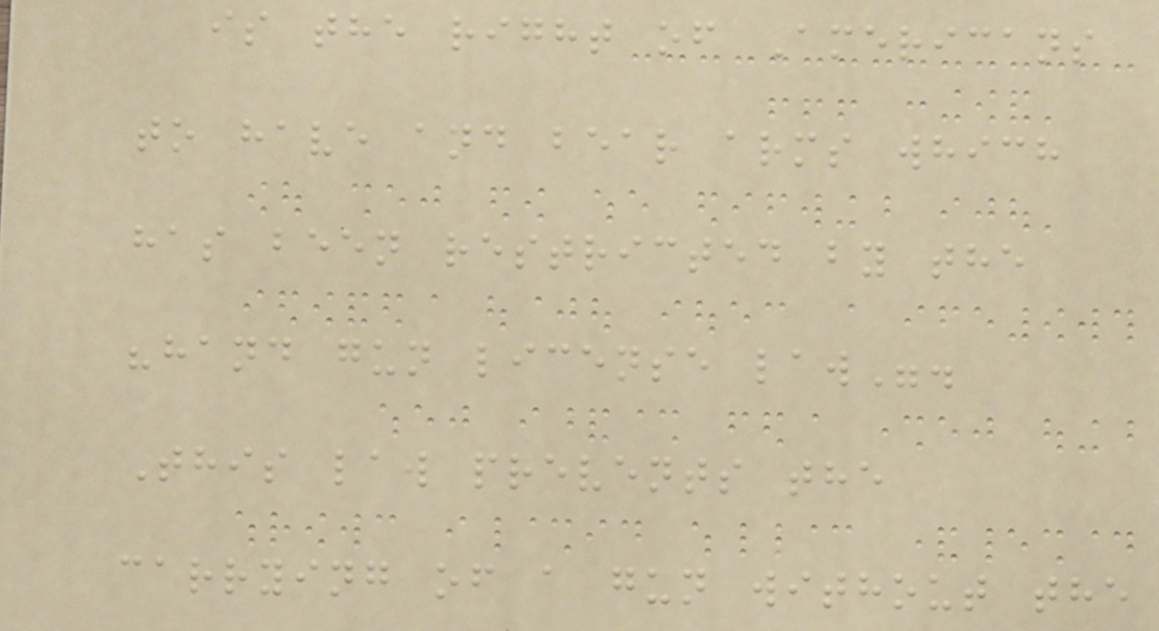is the right of Americans
to have and bear arms which
has been restricted by the
"hand gun license law".
This law prevents the
carrying of a gun without the
